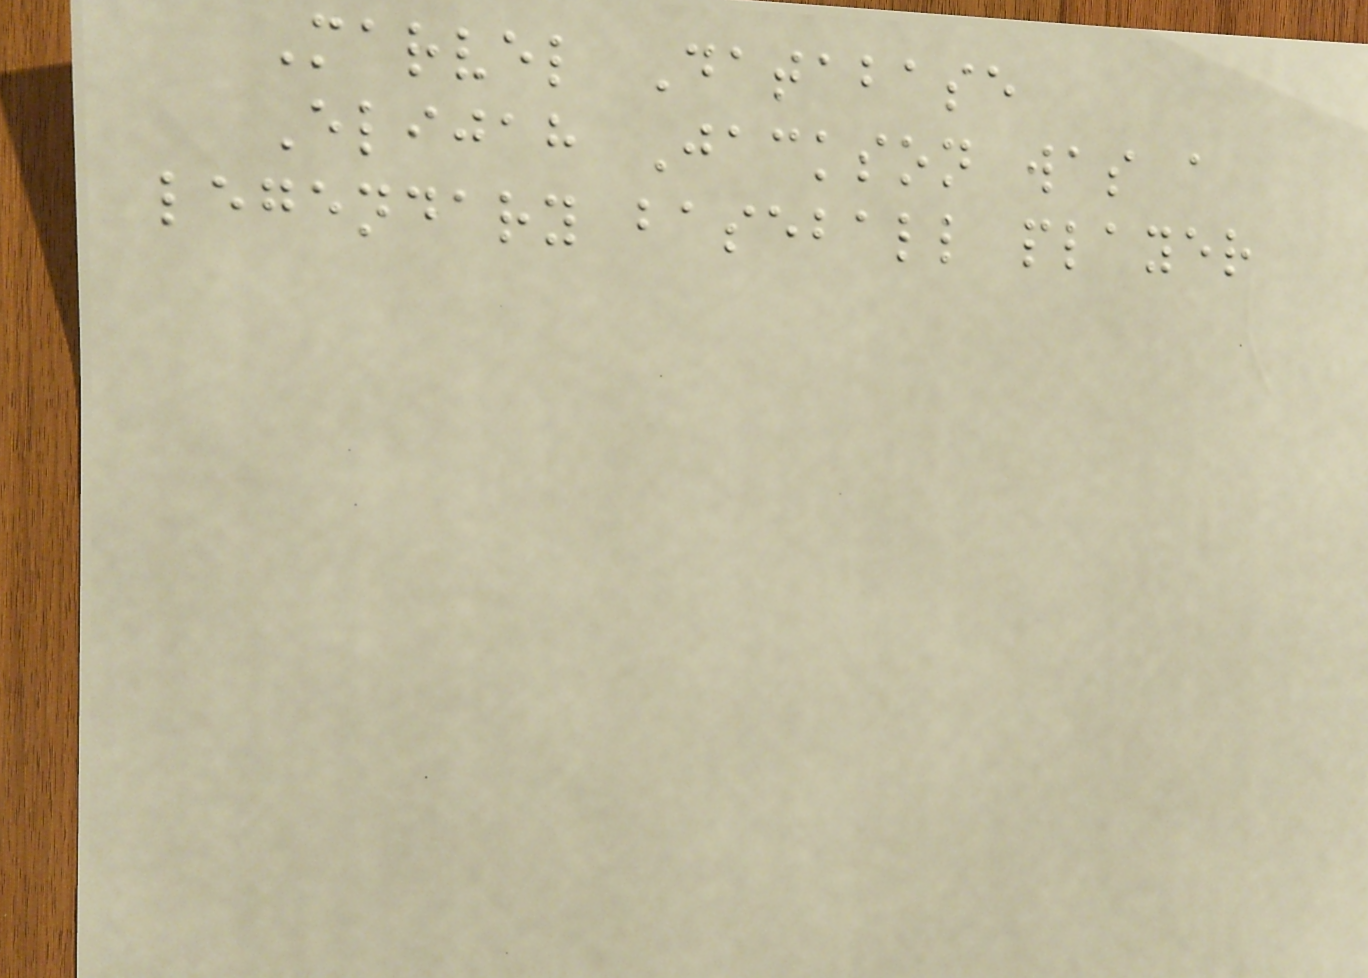Marvel Database
Elijah Jackson was a
legendary baseball player
